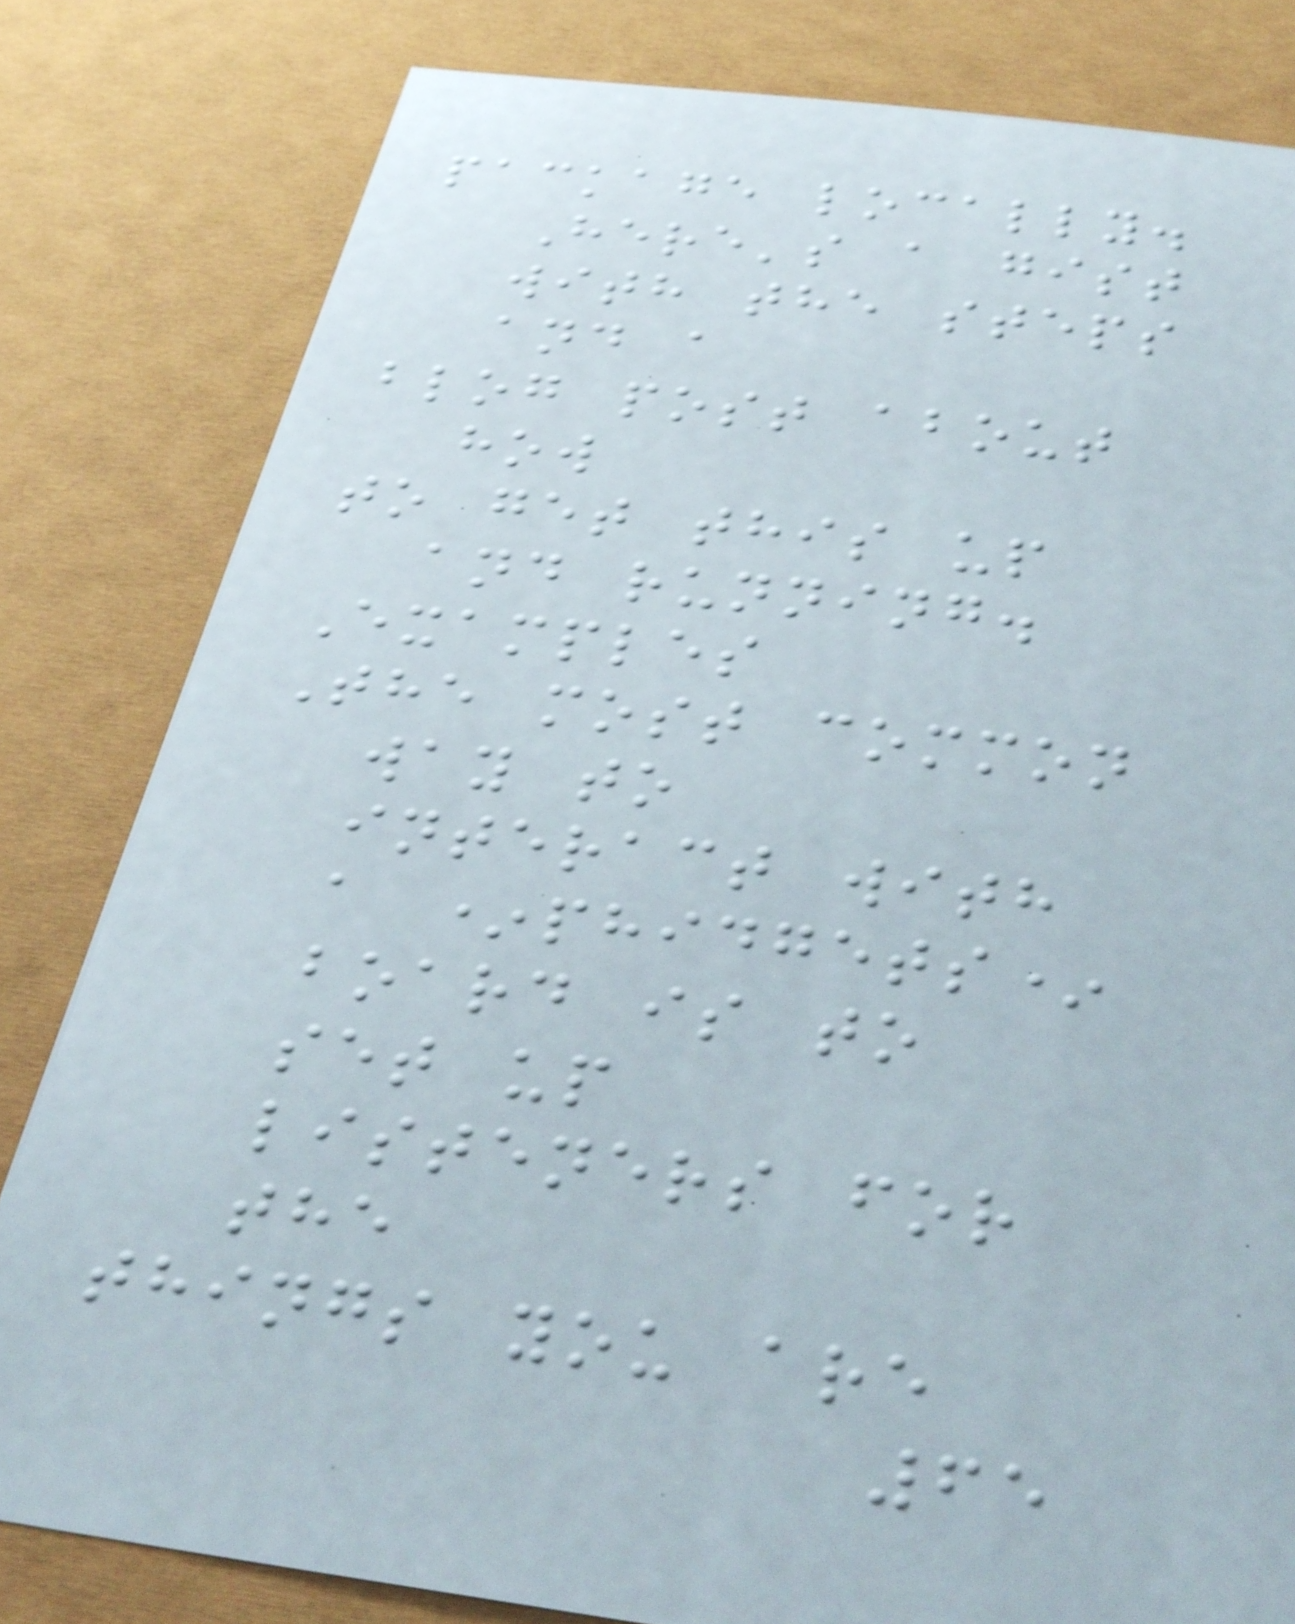package locally.
Here's a gist
with the steps
and a
blog post about
how
to get this up
and running.
Examples
The most common
way to
interact with
a *phidgets*
board is to
set up
listeners for
the
things you are
65
